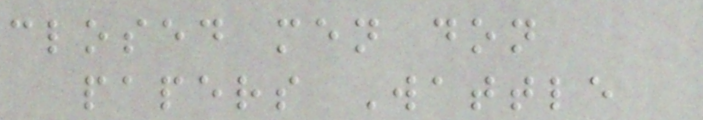closed men don
papers Wattle
